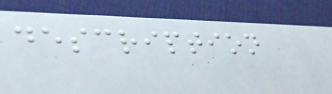description
